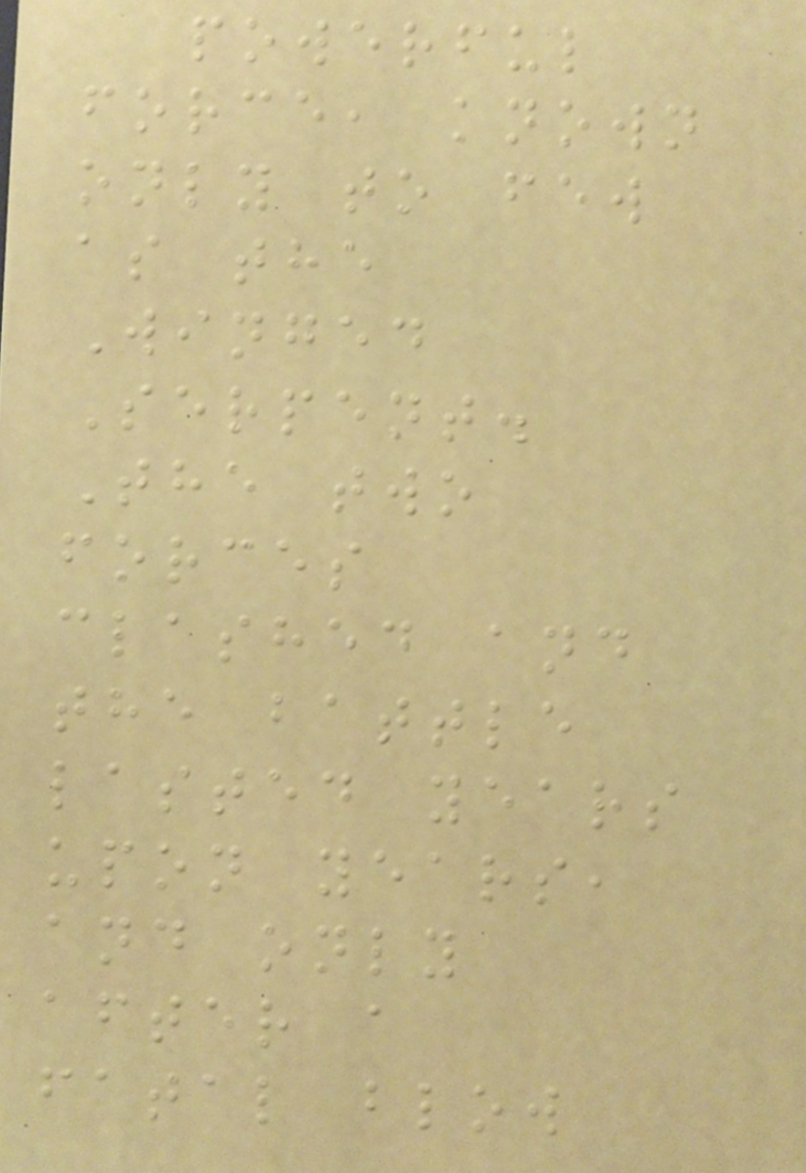powerful
force, known
only to few
as the
Winged
Serpent.
The two
forces
clashed and
the battle
lasted years
upon years,
and only
after a
fatal blow
